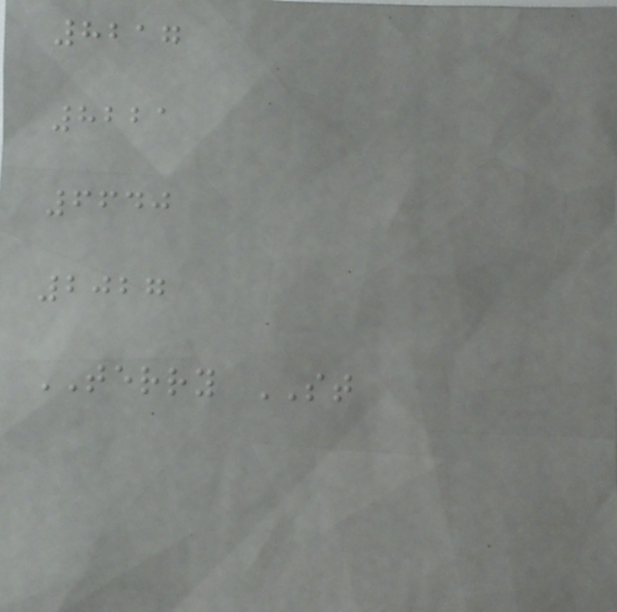8217
8221
6640
2027
TERRY ST
